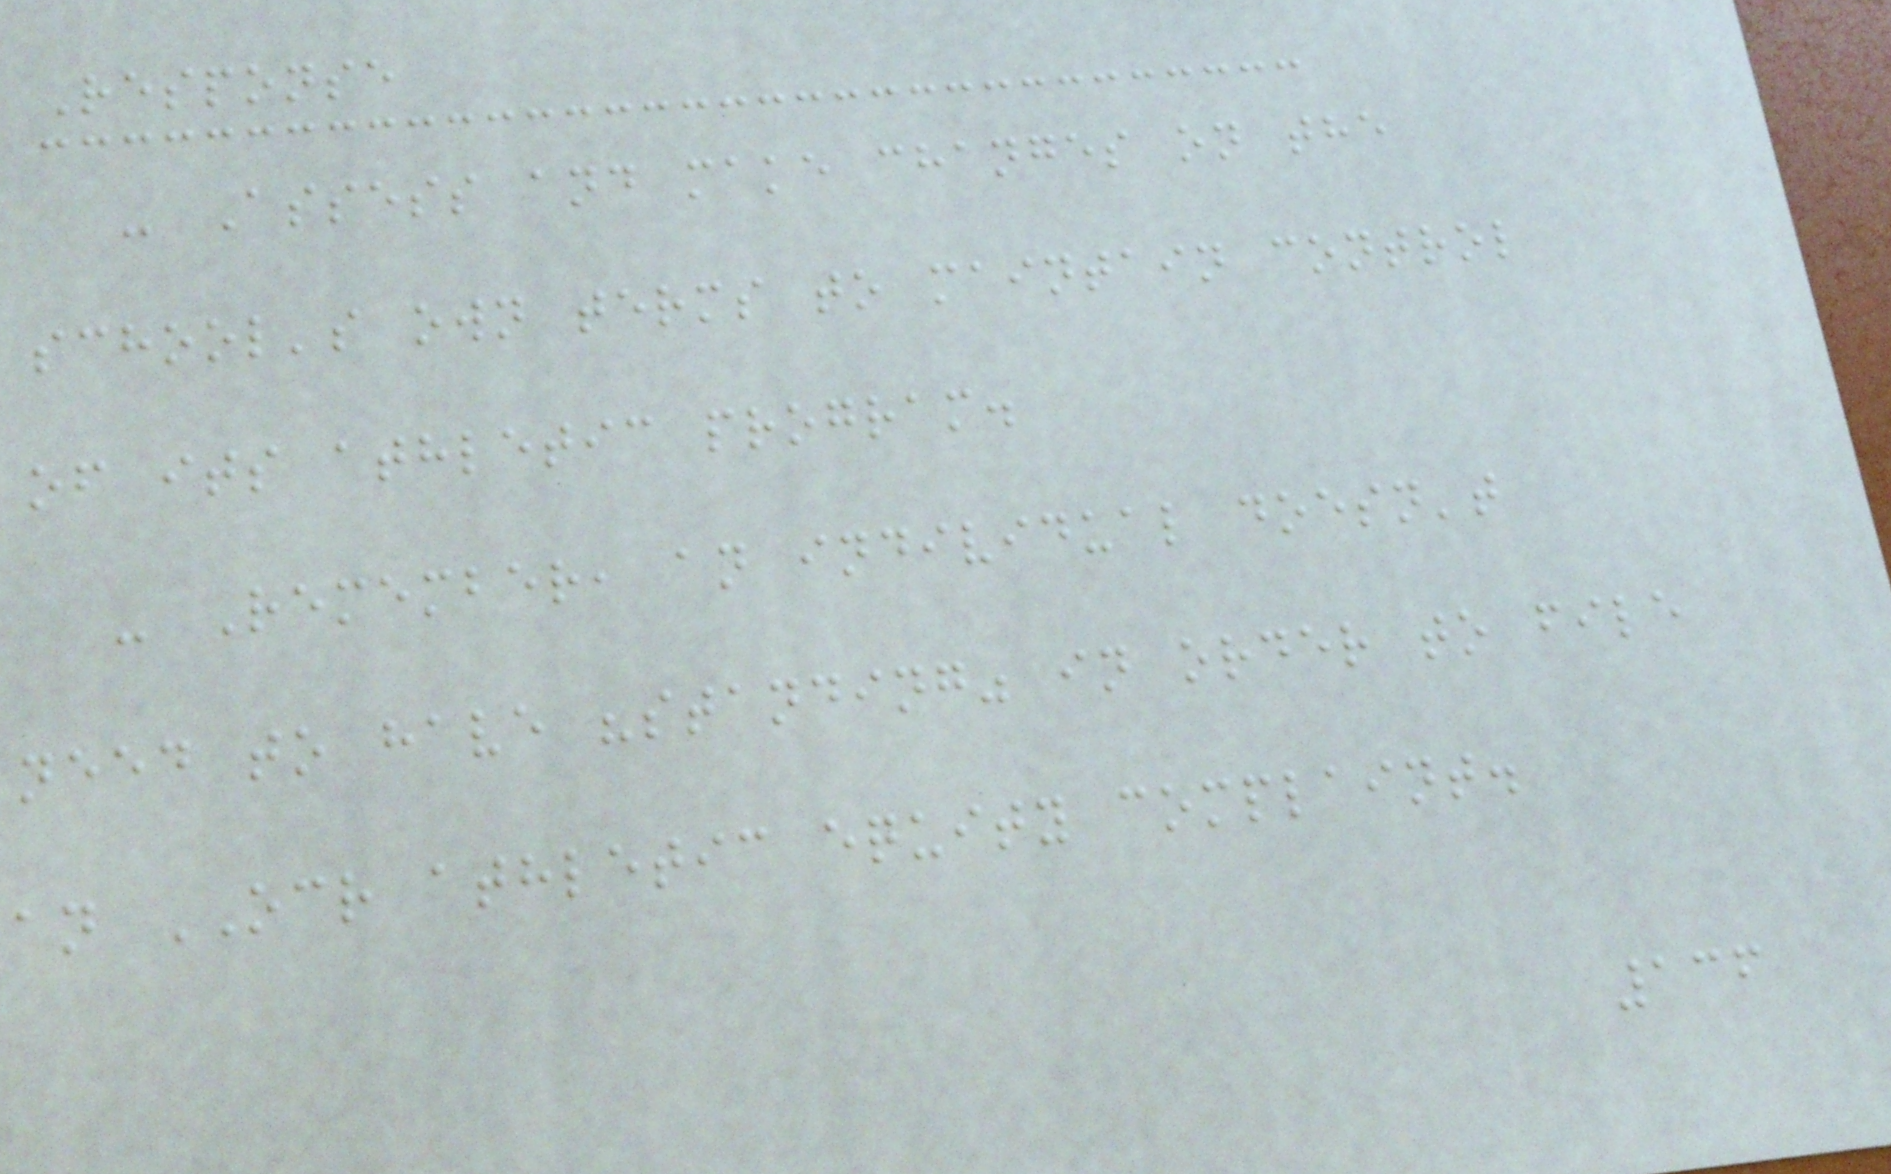Response
- Assess and make changes on the
school's own terms to maintain control
of its athletic program.
- Remember, an individual doesn't
need to have "standing" in order to file
an OCR athletic equity complaint.
136
